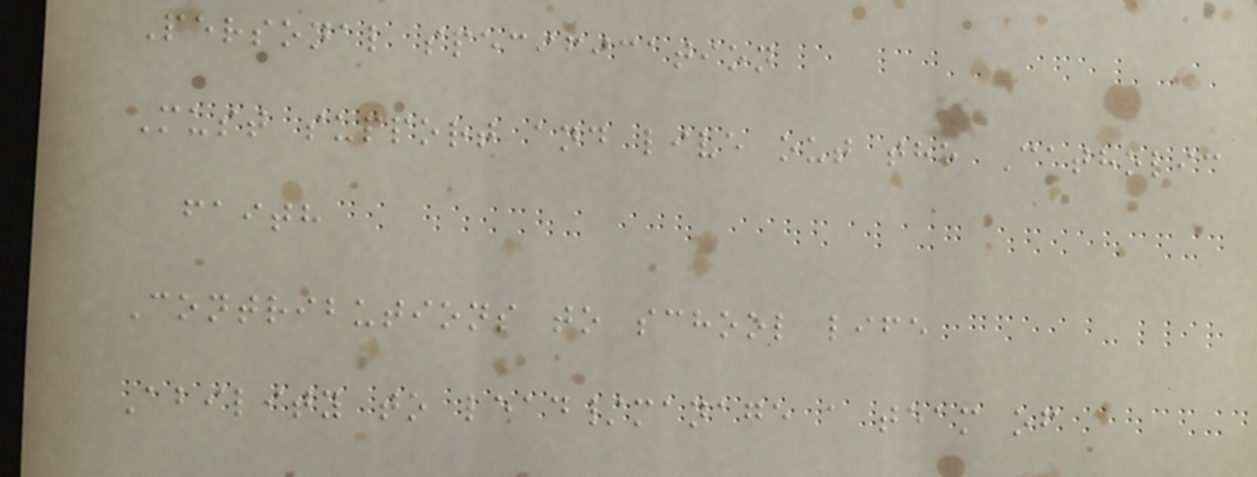Personal specification
Must support and live out the Catholic
faith
Contributions to school life
Ability to lead/manage a team of
